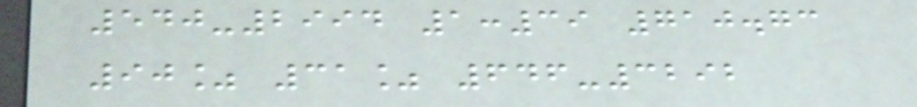540-2994 1:39 710.73
90% 31% 646-3292
